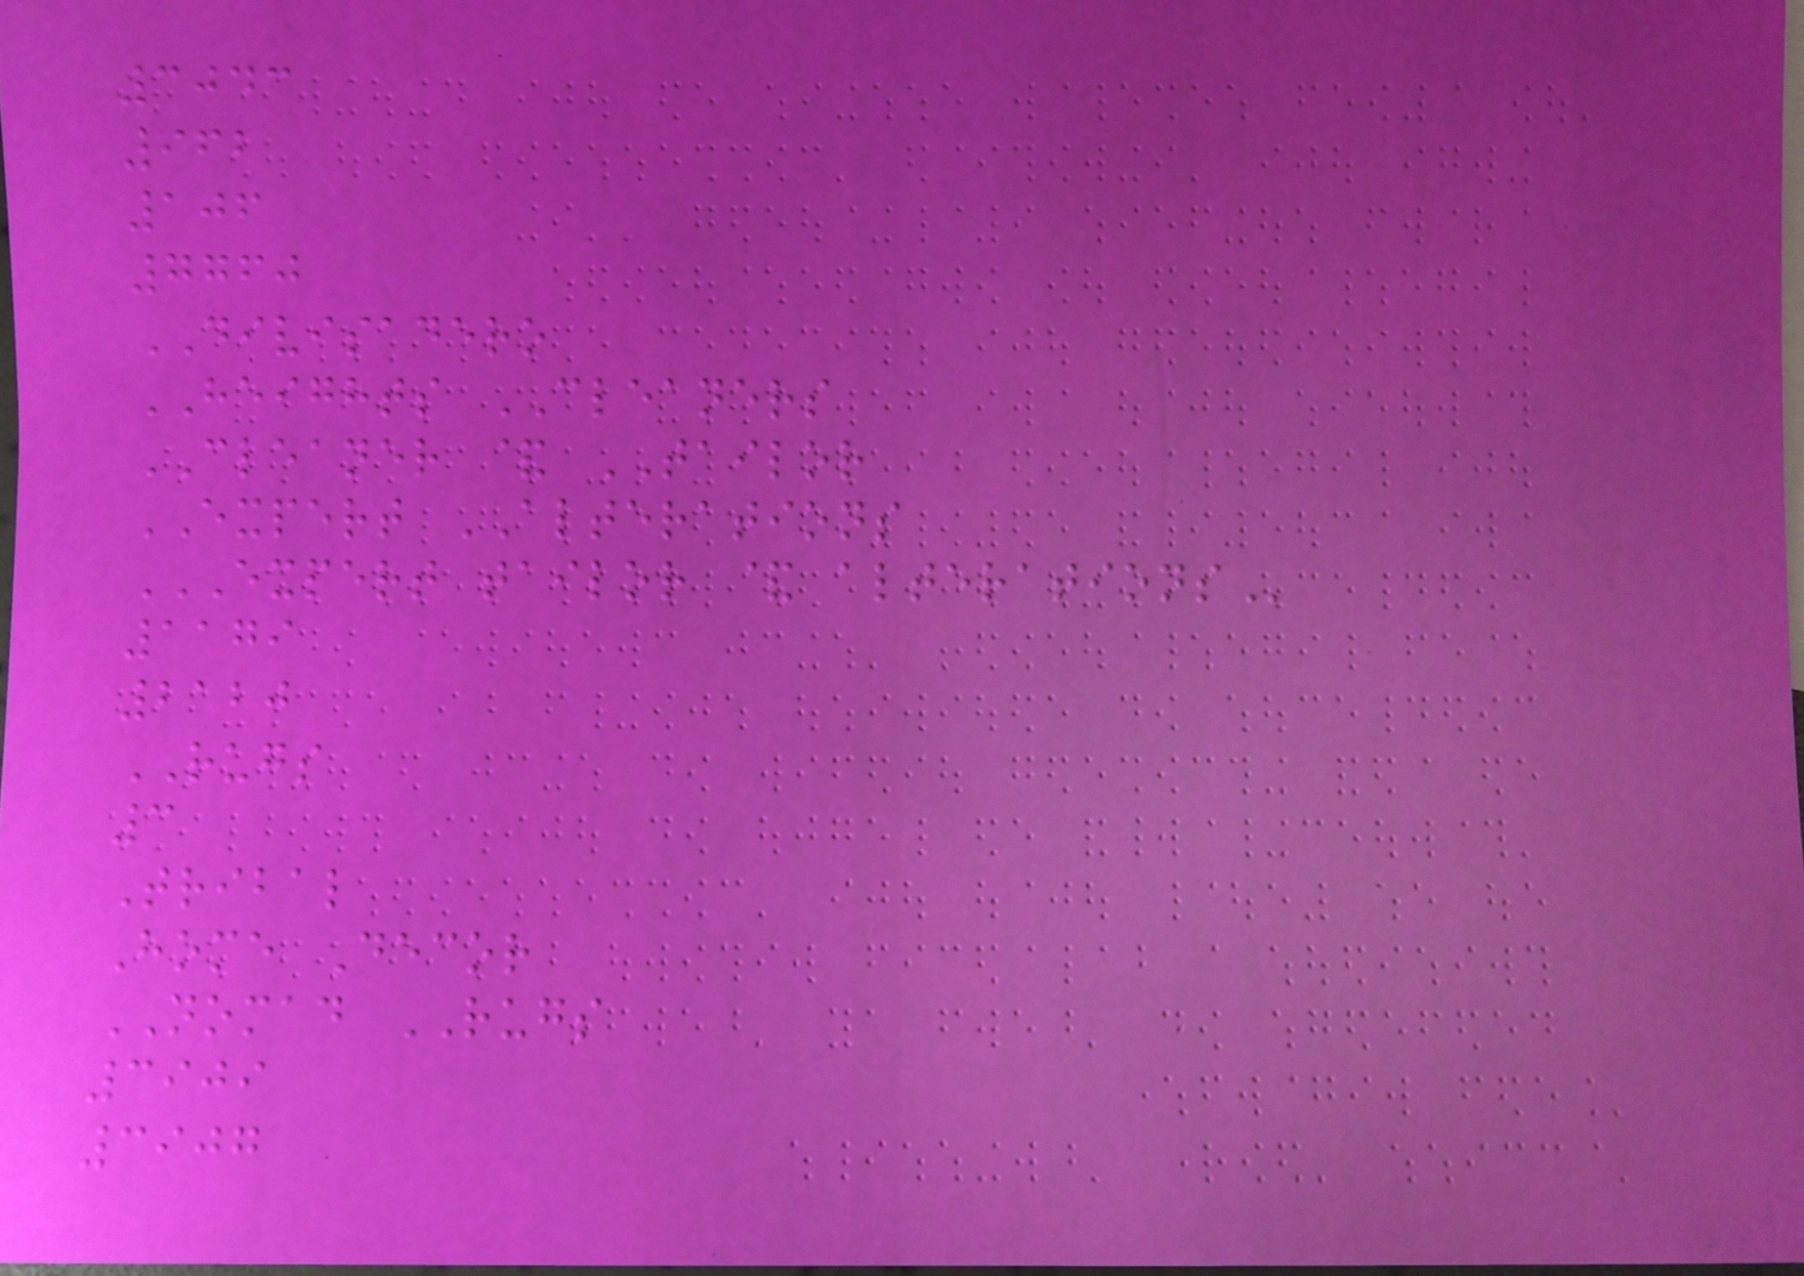3043
962
106
7760
DIVISADERO
HEIGHTS CLEANERS
CLEANER & TAILOR
EXPERT ALTERATIONS
EXPERT TAILOR & ALTERATIONS
1179
2120
RUGS
3
Tribal
Home Decor
NOMAD RUGS
3909
3907
